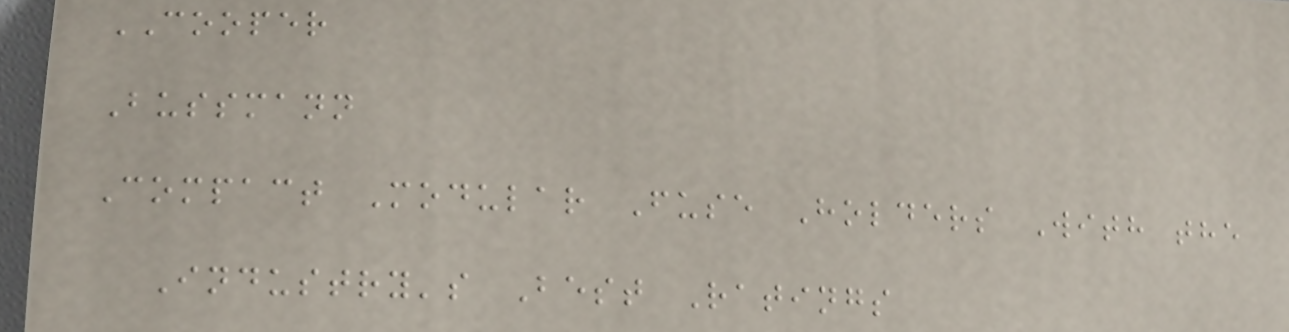COOPER
Bussmann
Compact Modular Fuse Holders With the
Industry's Best Ratings
